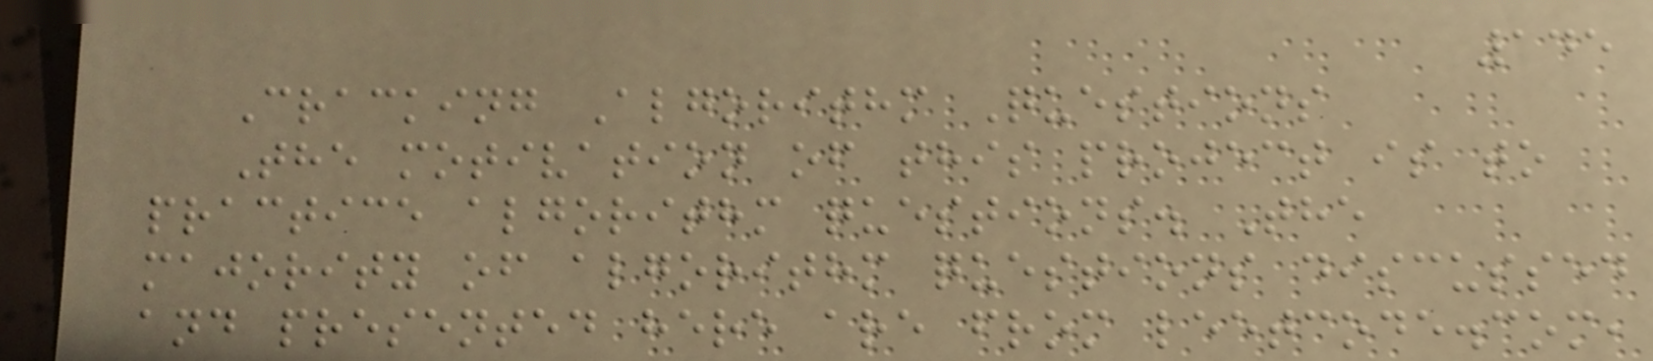145
Cracking Algorithm Questions
The motivation of this project is to
practice algorithm questions. The
majority of algorithm questions discussed
and presented here are from leetcode.com,
